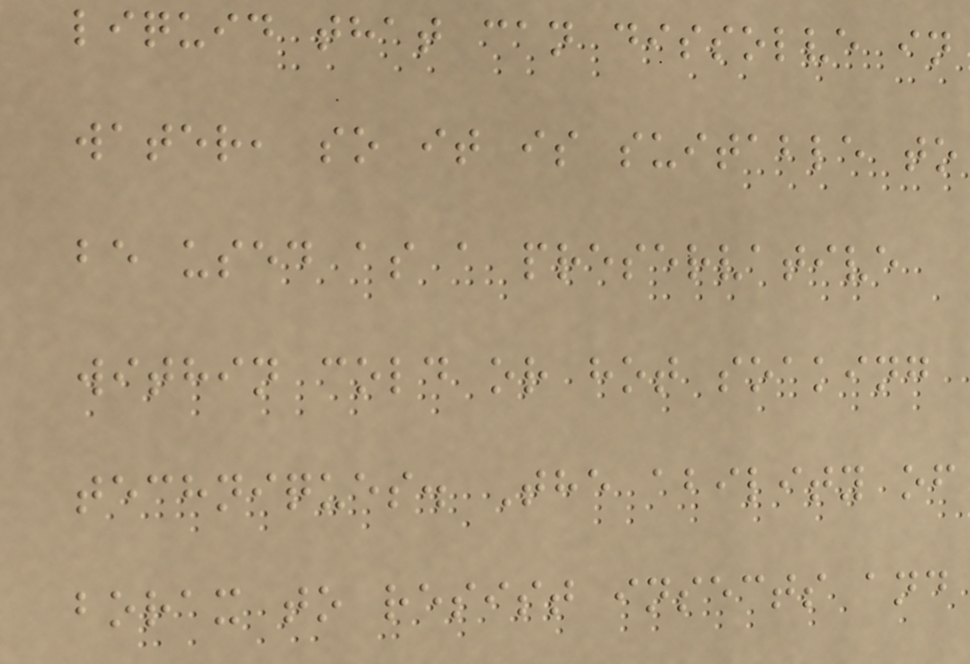liquid that can dissolve in
water, so it is suitable to
be used as a preservative
within cold or hot soaking
techniques. The ability of
borax to resist insects and
